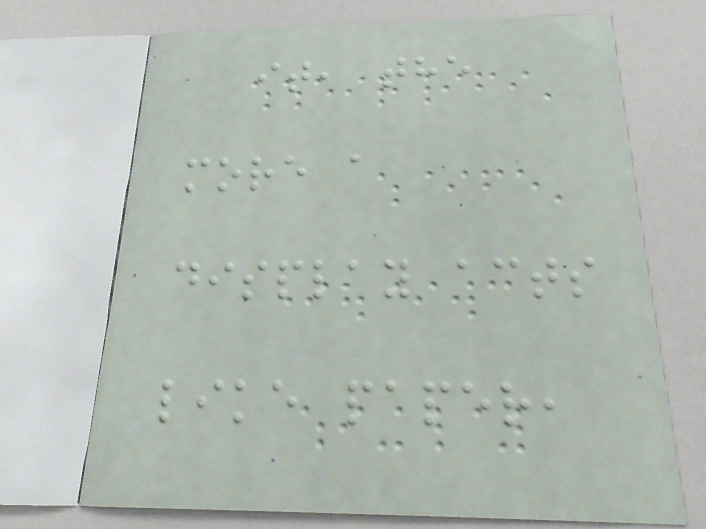it, the
more a
display acts
like paper,
